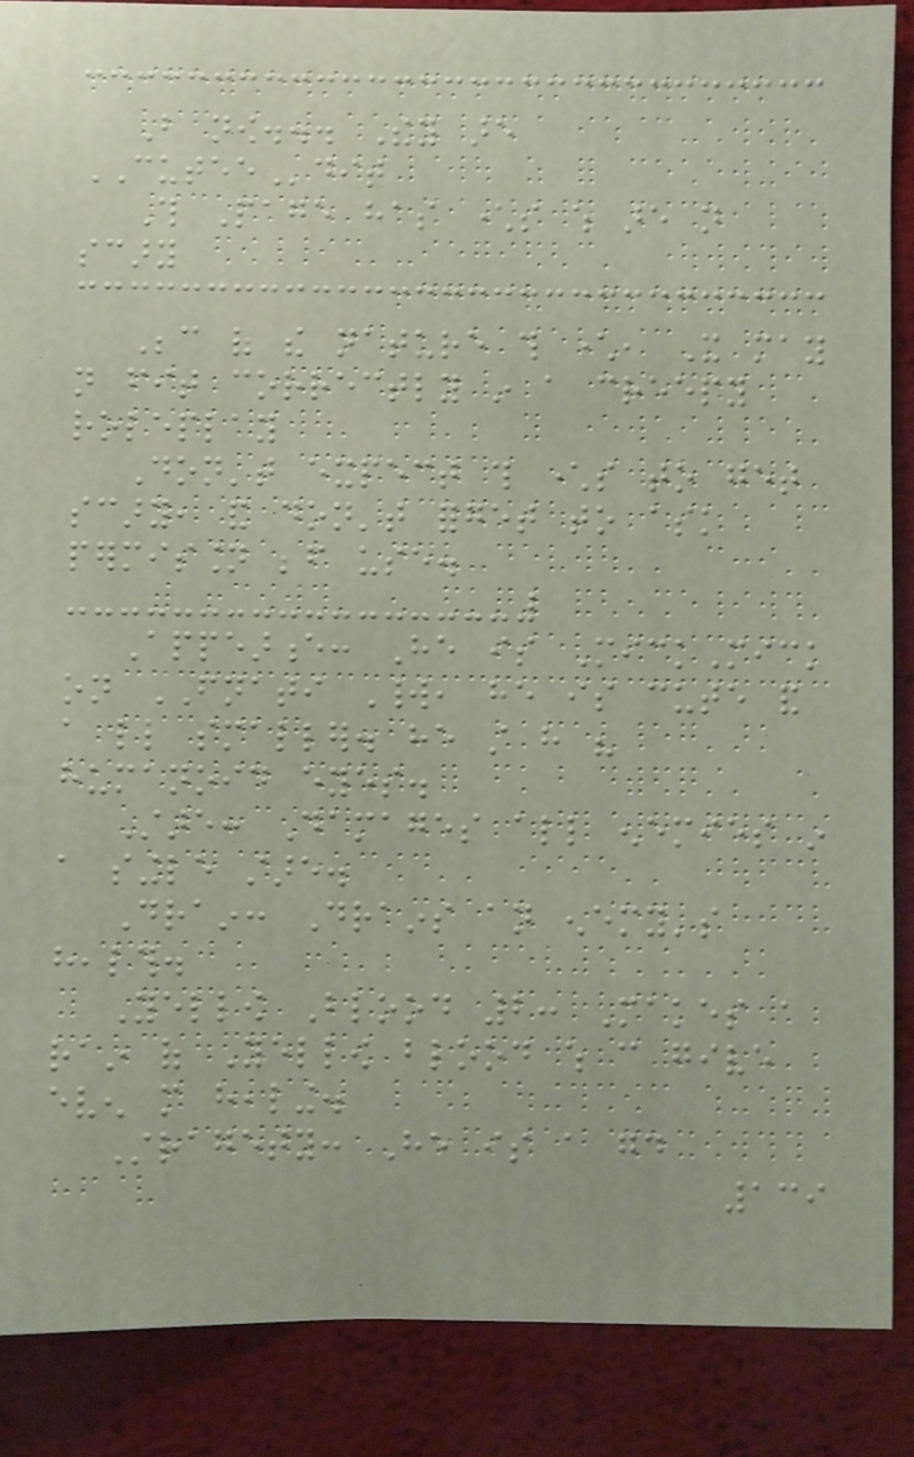But now... They are
CUTEEdit
This Page has characters which are not
scary
Because of the nature this character, It may
not fit correctly in a creepy
roleplay
Don't expect this characters to get
scary, and don't forget to ask
permission before use.
Appearence: He is MickMick
on FNATI World, he is cute and
a little smaller. he still have his
humanoid eyes.
Stare: Damages all enemies in
a single stare.
Drain: Drains an enemy's
health.
Yellow Blood 2: Makes a
rain of Yellow blood which can give
even more healing.
Stragety: He is a good
139
